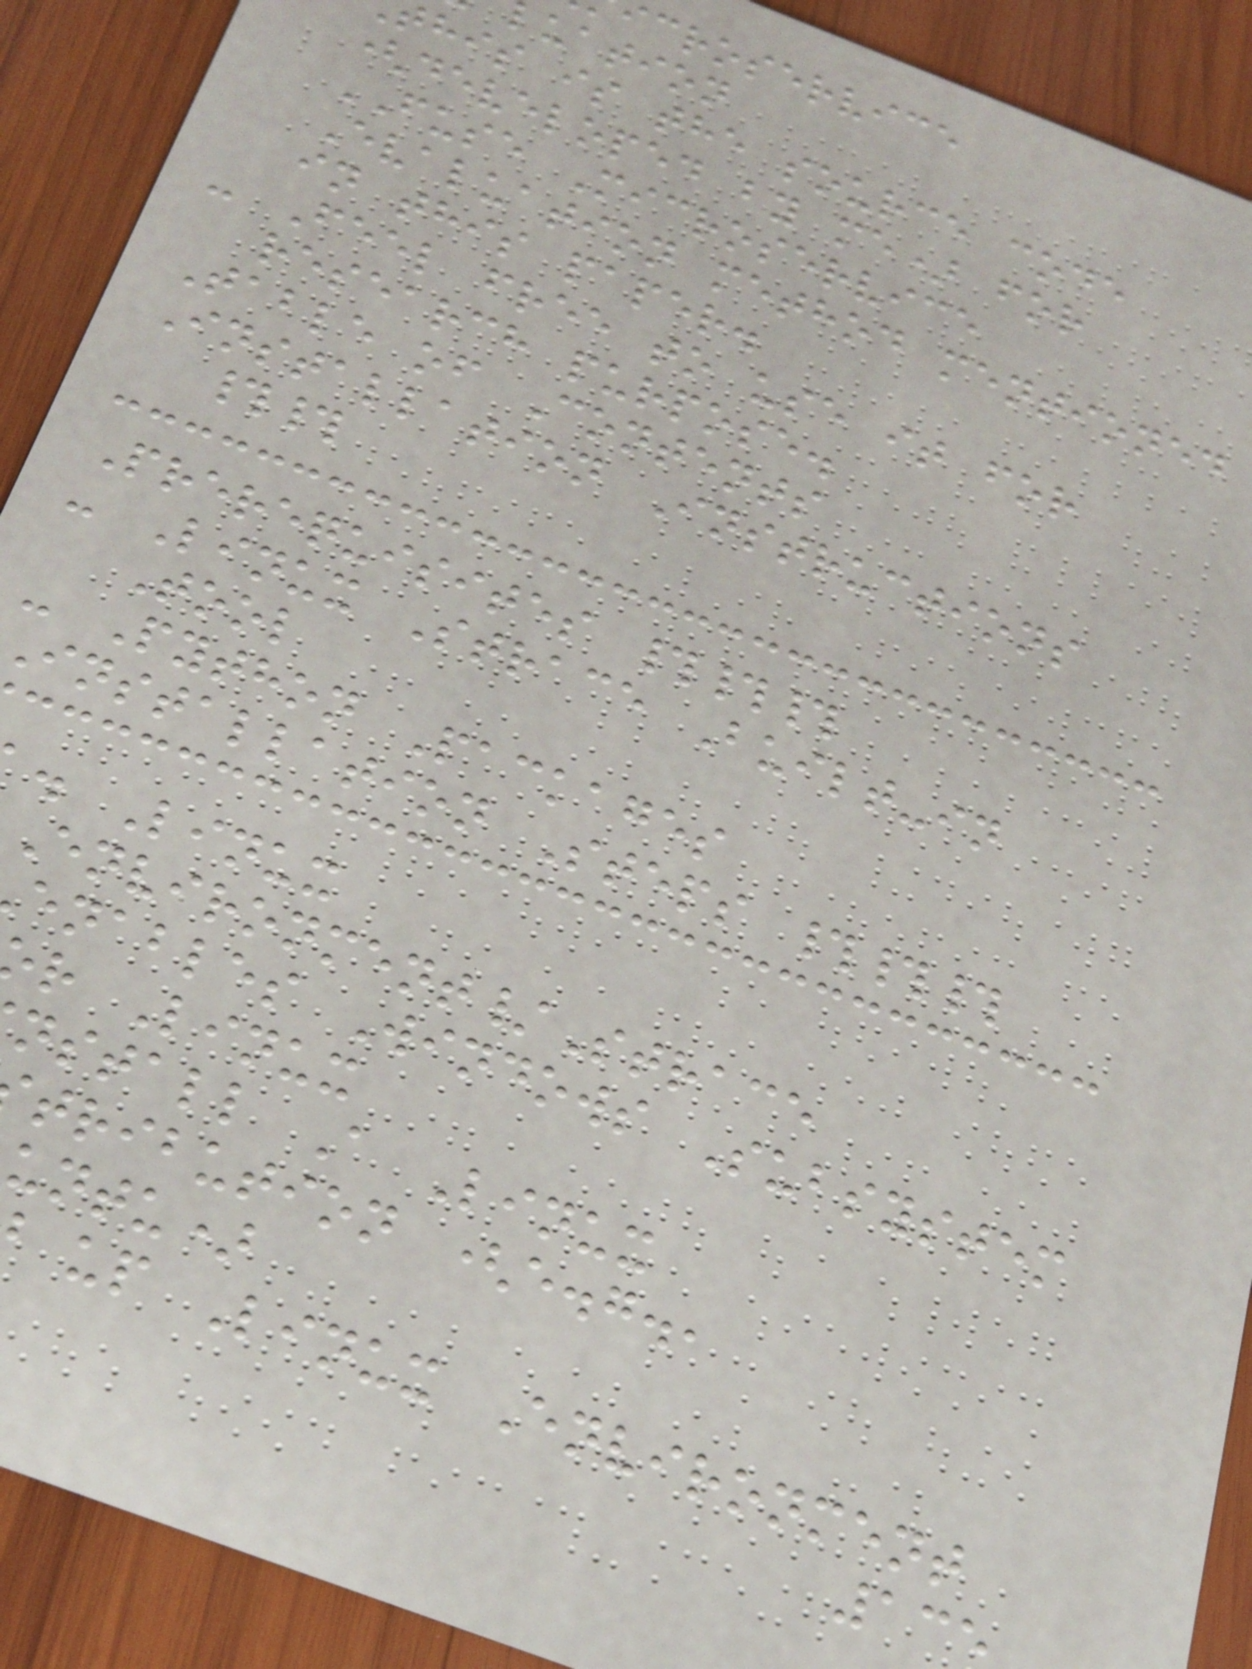croservice
uation
his is the source code
(developed by me) for
FUSE Microservice
Evaluation method mentioned
in this paper.
- Feel free to use it for
research purpose.
Table of Contents
Installation Instructions
##
Prerequisites ###
- Linux Strace Built-in
Tool
- Python Packages
installation Steps ###
. Linux
Environment/Strace
enables Windows Subsystem
r Linux
nstall A Linux
tribution (e.g.,
untu)
up Linux Environment
